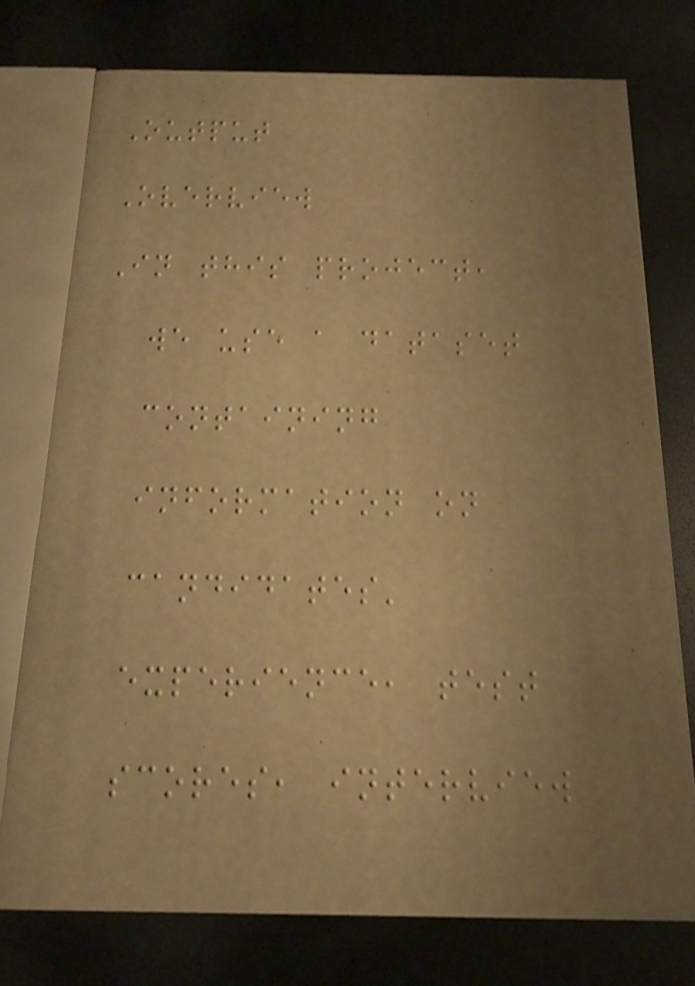Output
Overview
In this project,
we use a dataset
containing
information on
candidates'
experience, test
scores, interview
